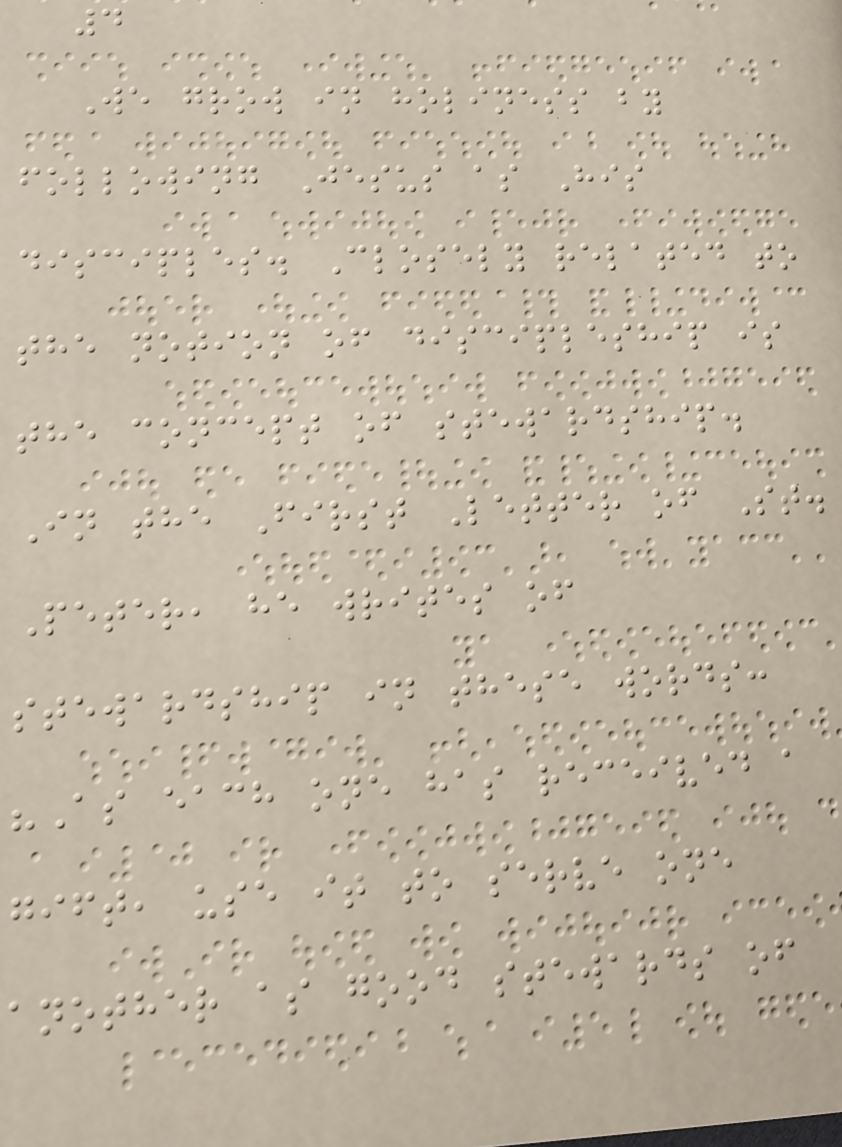4
We grow in holiness by
following Jesus as His
disciples. Closely related to
the notion of discipleship is
the concept of stewardship.
In the First Letter of St.
Peter, he writes of
stewardship in these words:
"As each one has received a
gift, use it to serve one
another as good stewards of
